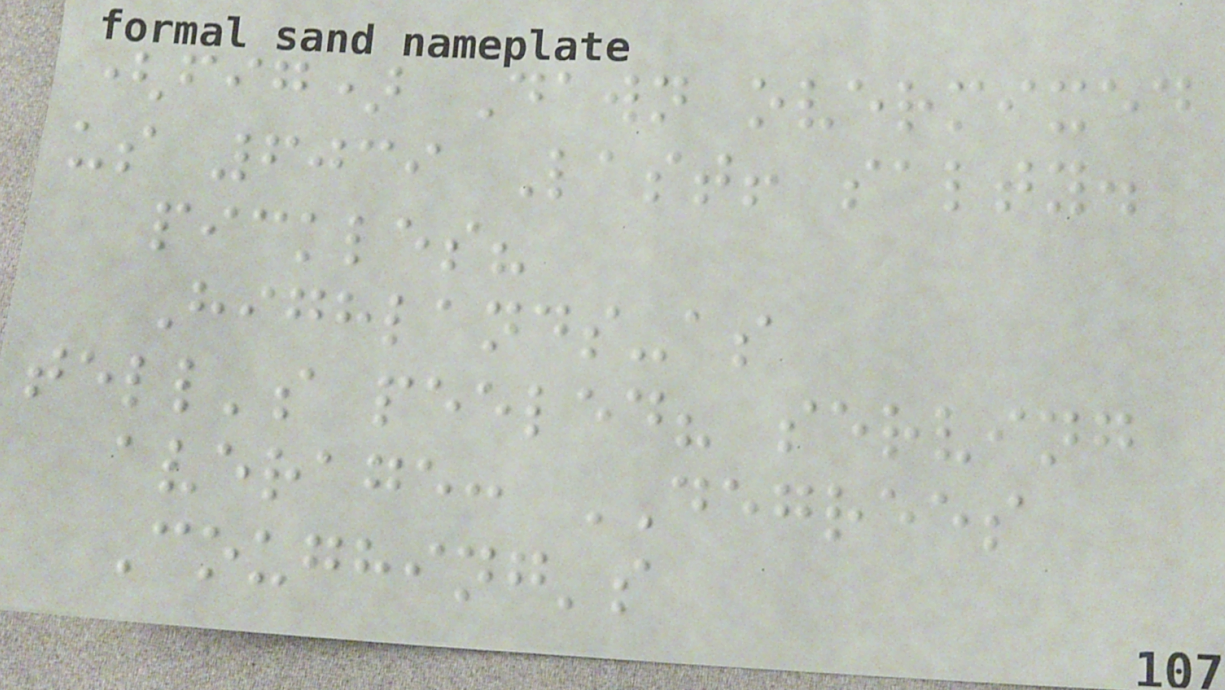(fig) Dawn overmixed
us 6039 Last! salty.
pickles?
Highlands-as
tell's peeled? serving
average: DEGREES
Coughing's
